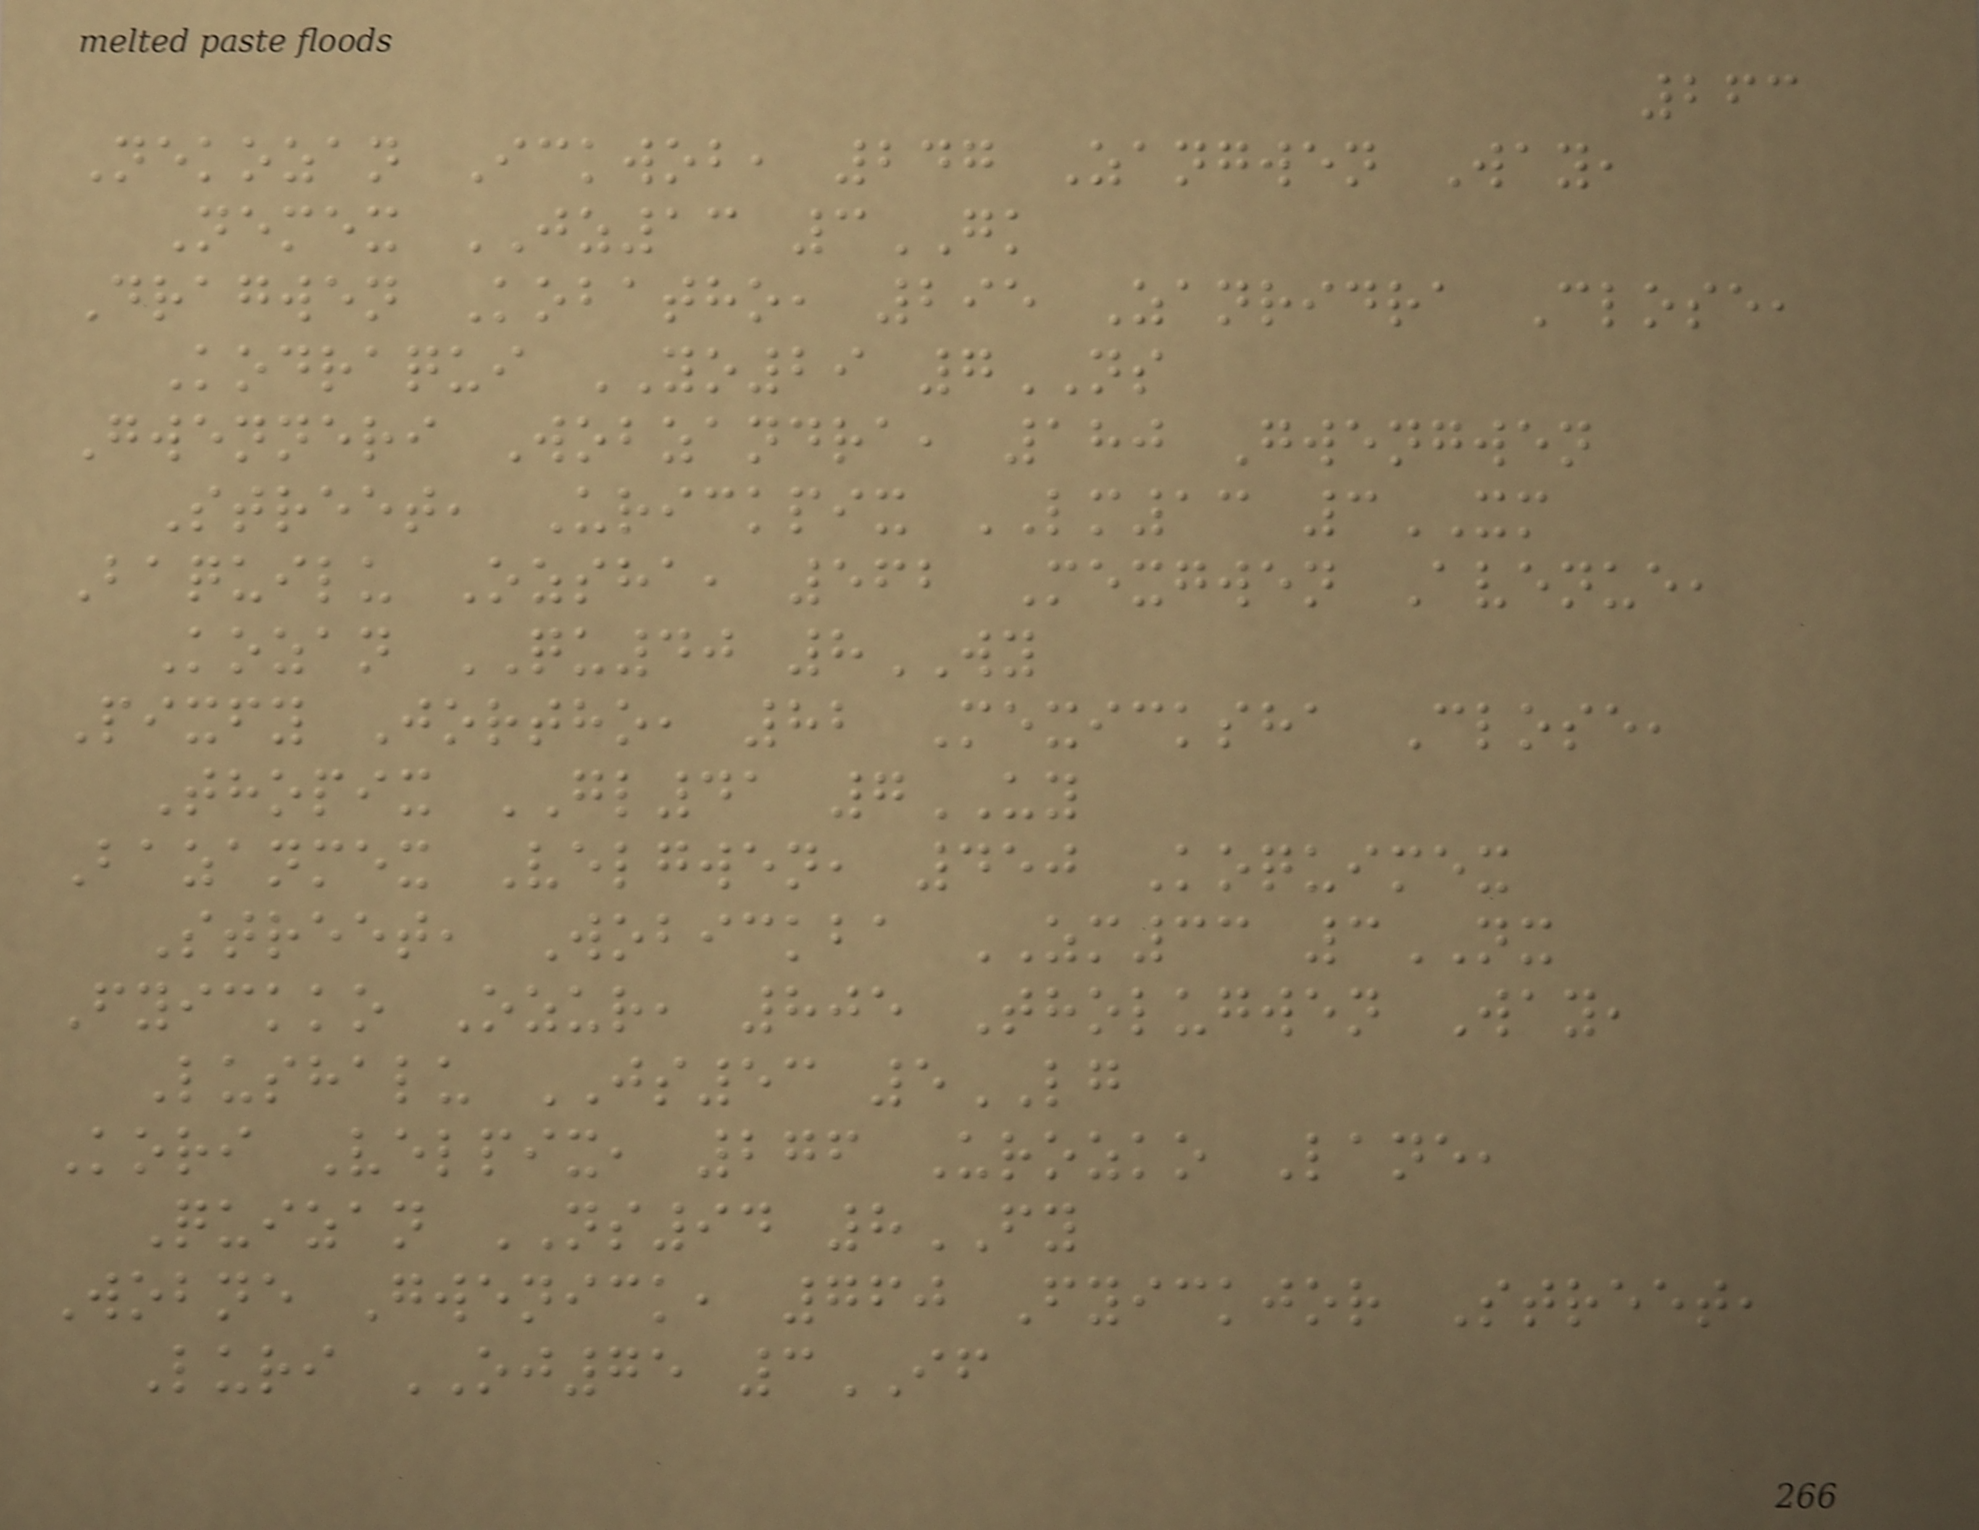263
Nekozan Ickwob, 247 Zangwen Way,
Nemex JZ13 3GK
Dragwen Kobatho, 295 Zanridra Close,
Kodraqui YO29 7NS
Gwenneri Wobzandra, 180 Gwengwen
Street, Urickpix LM13 3XM
Baquilu Ozsha, 562 Mexgwen Avenue,
Kozan QU40 8WY
Pixfy Jortho, 82 Mexicksha Close,
Thopix GL41 7UY
Bazanmex Velgwen, 450 Koquimex
Street, Wobickba ZM33 3NX
Fyickko Ozur, 805 Tholugwen Way,
Lushalu JS53 5LG
Kori Velpix, 276 Urozko Lane,
Quizan NS94 8FY
Wobne Gwenick, 760 Fyickjor Street,
Luri OJ75 3IF
